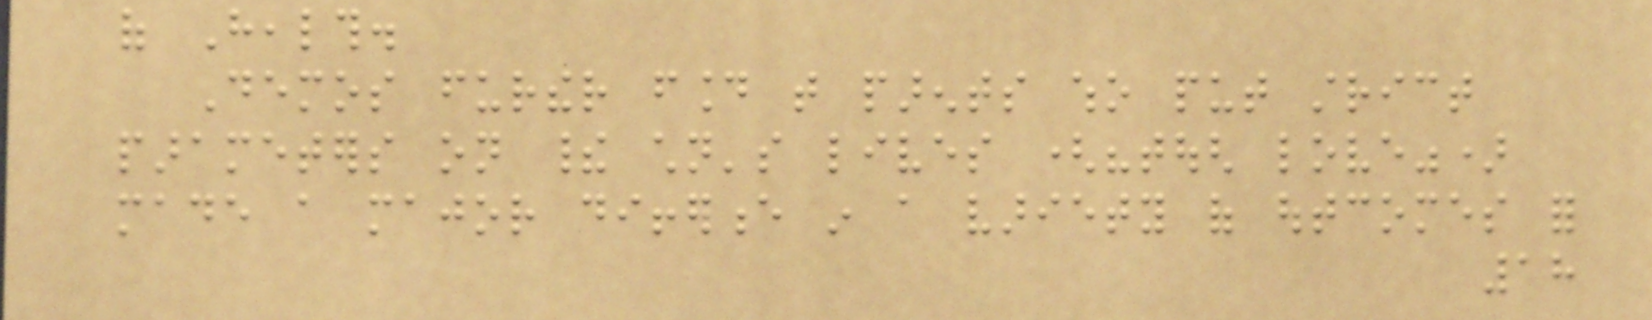of Health.
Demos further found that parents who put strict
parameters on their children's lives ("tough love")
made a major difference in a variety of outcomes for
18
